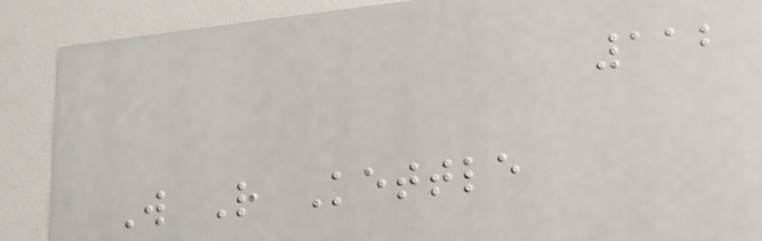112
W R Kettle
